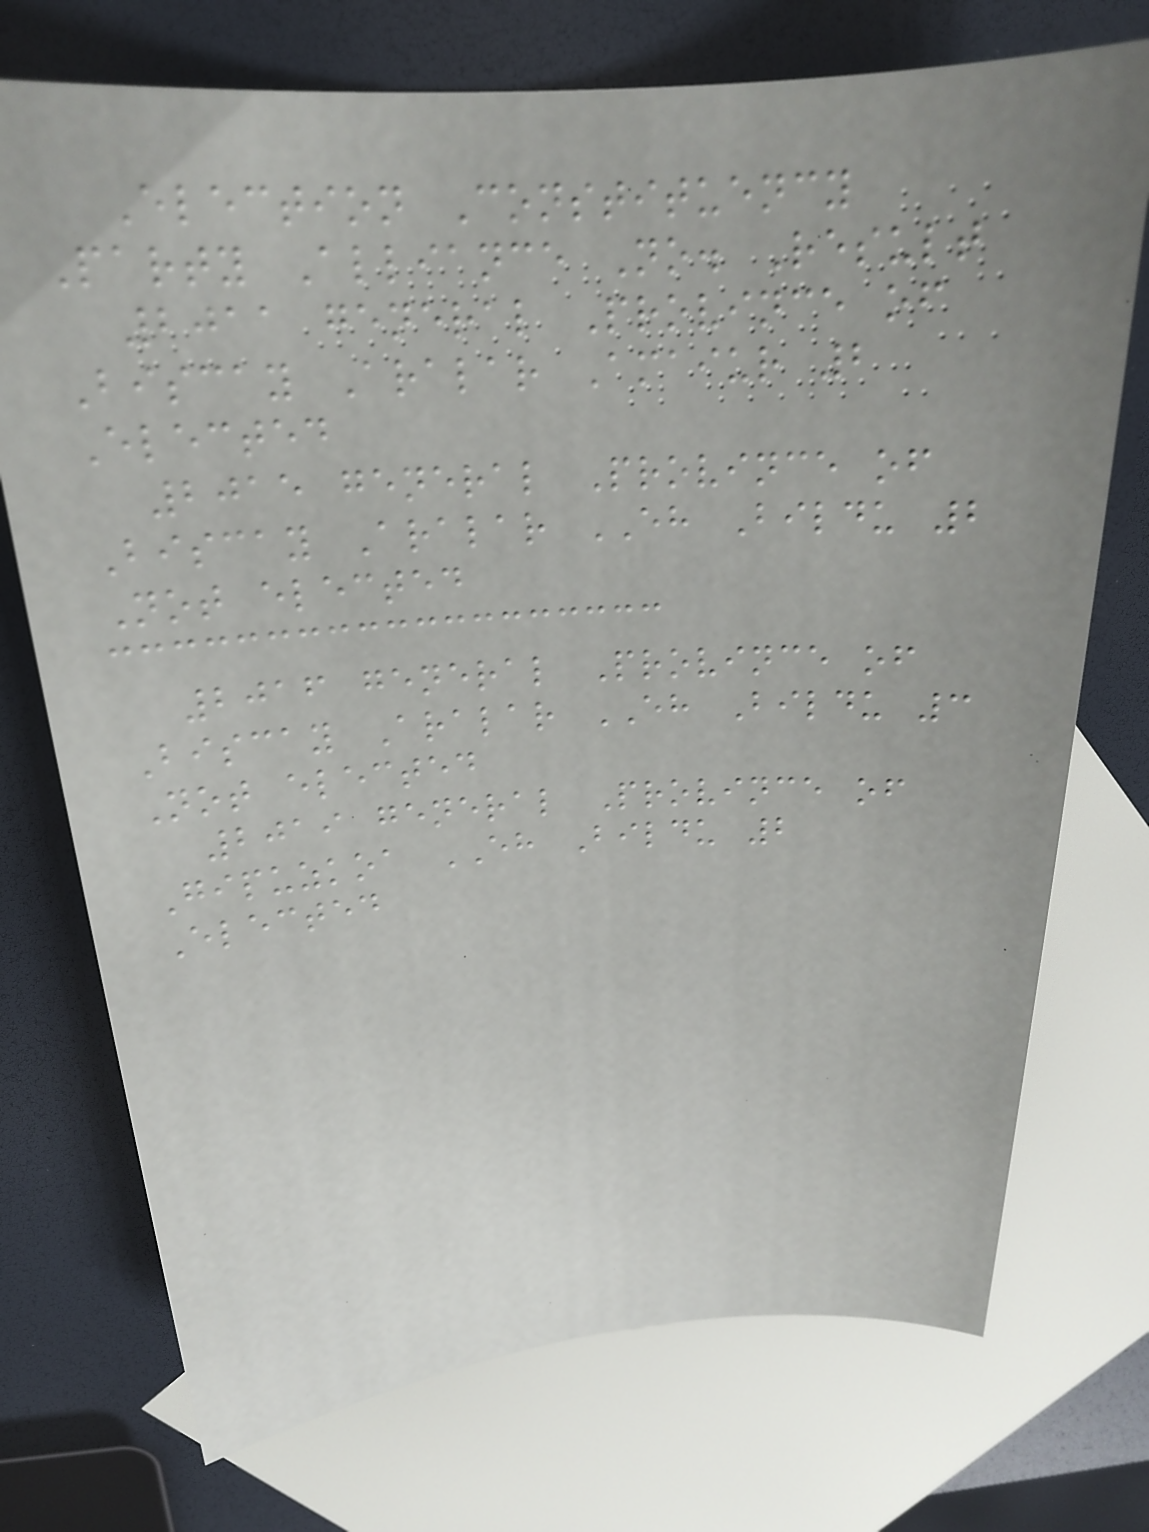Election Constituency
Party Alliance No. Result
2011 general Province of
Biscay Aralar Amaiur 2
Elected
2015 general Province of
Biscay Aralar EH Bildu 2
Not elected
2016 general Province of
Biscay Aralar EH Bildu 3
Not elected
2019 general Province of
Gipuzkoa EH Bildu 2
Elected
